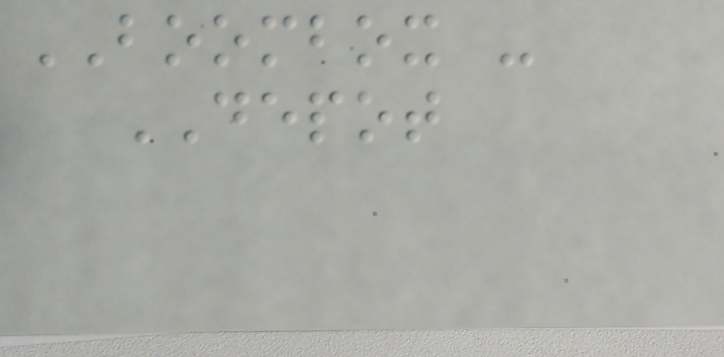BOOMBOX -
DEPOT
